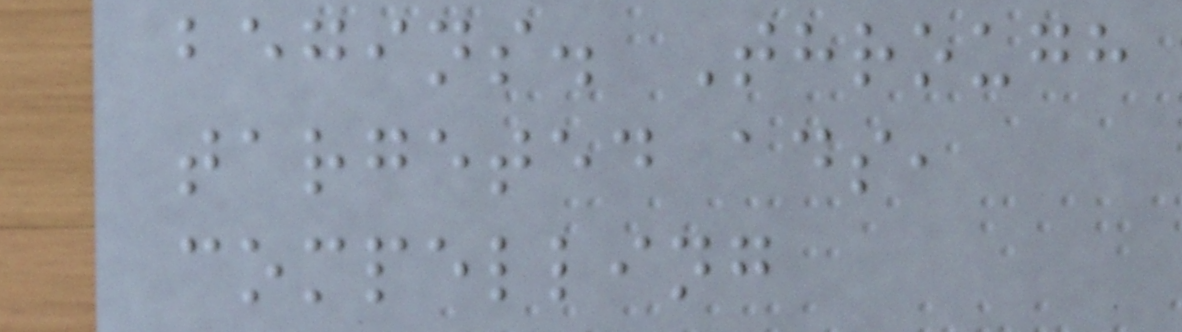begins. Through
targeted ads,
compelling
